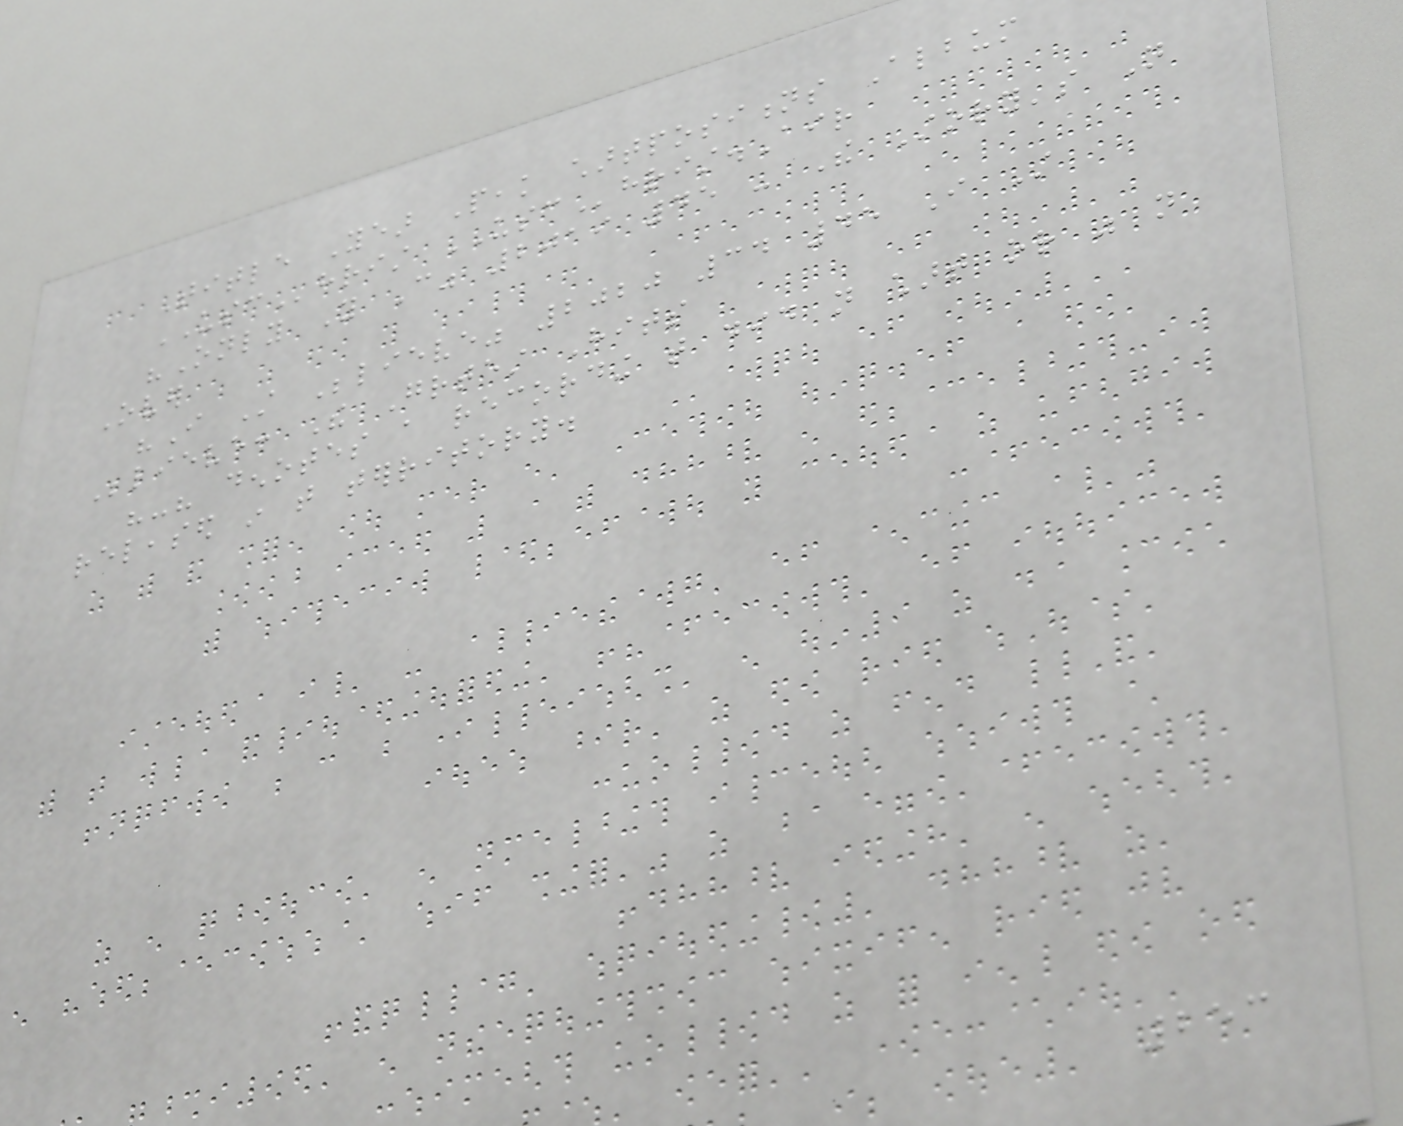Title Year Peak chartpositions Album
USChrist USChrist.Air
"Only You Can" 2019 45 - The Story's Not
Over
"I Still Believe" 2020 34 45 I Still
Believe: The Greatest Hits
"-" denotes a recording that did not chart or was not
released in that territory.
253
